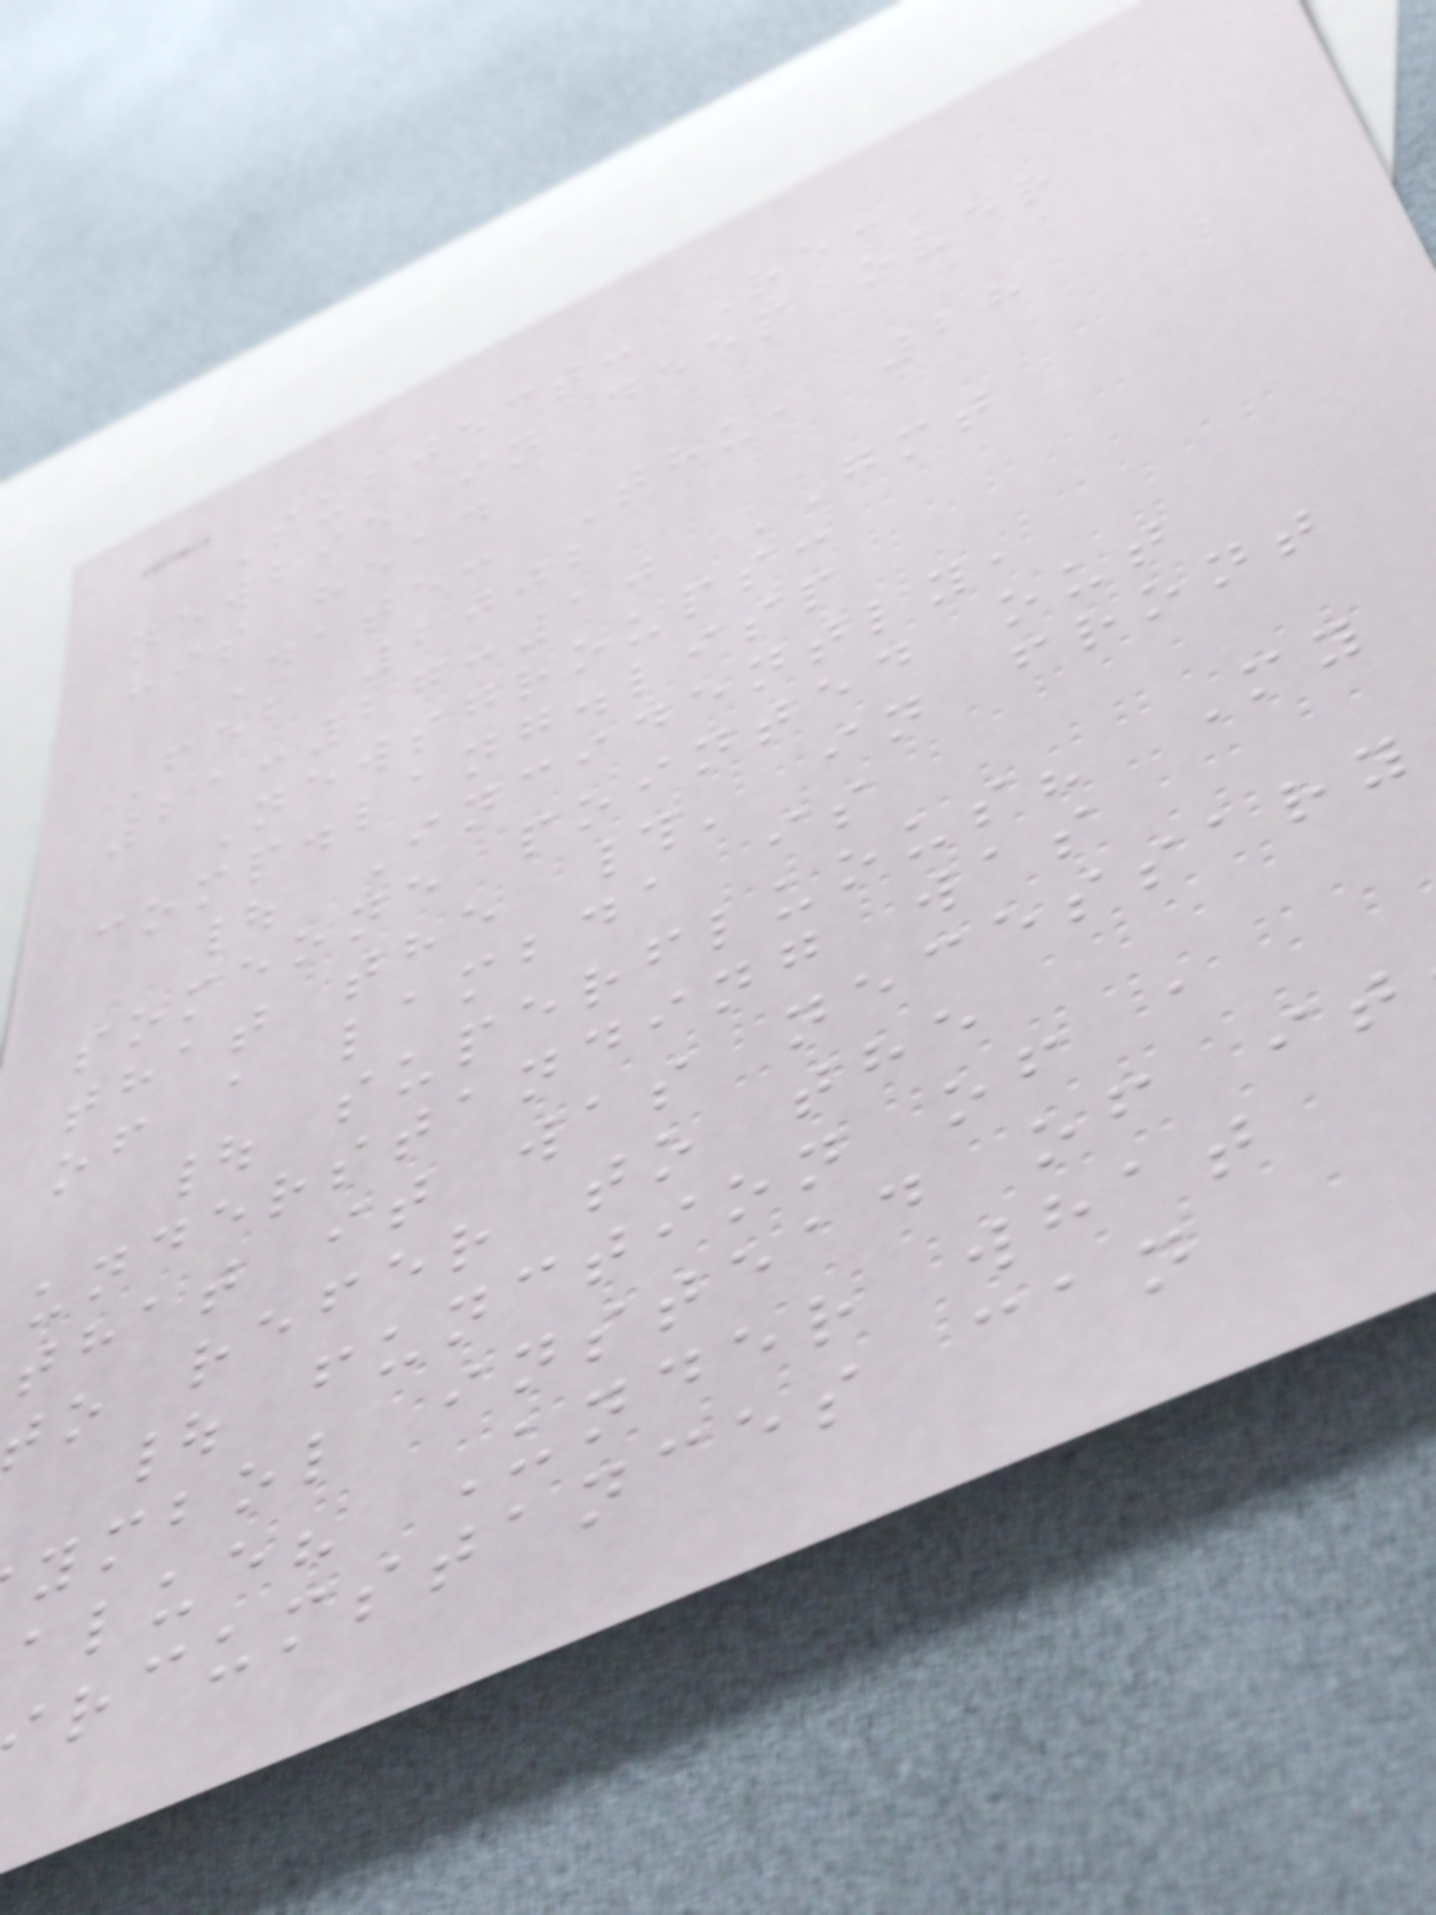Subject: Re:
newbie in deep over
his head
Date: Thu, 28
Feb 2002
21:27:10 GMT
Newsgroups:
comp.lang.lisp
| Incidently,
someone pointed out
that the #' in front
of a lambda is
| superfluous? My
understanding was
that it was necessary
o refer to the
| function of a
ymbol instead of it
alue? Under what
rcumstances can
